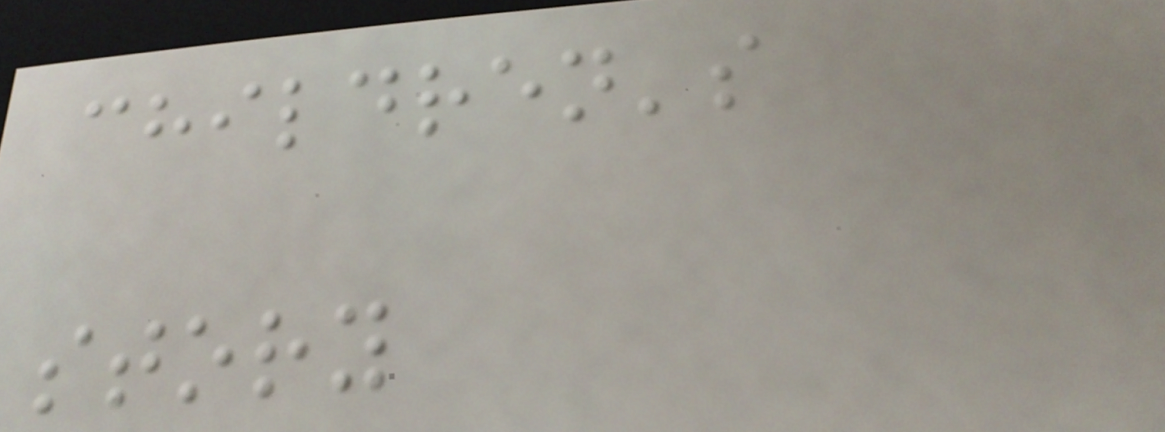children's
story
